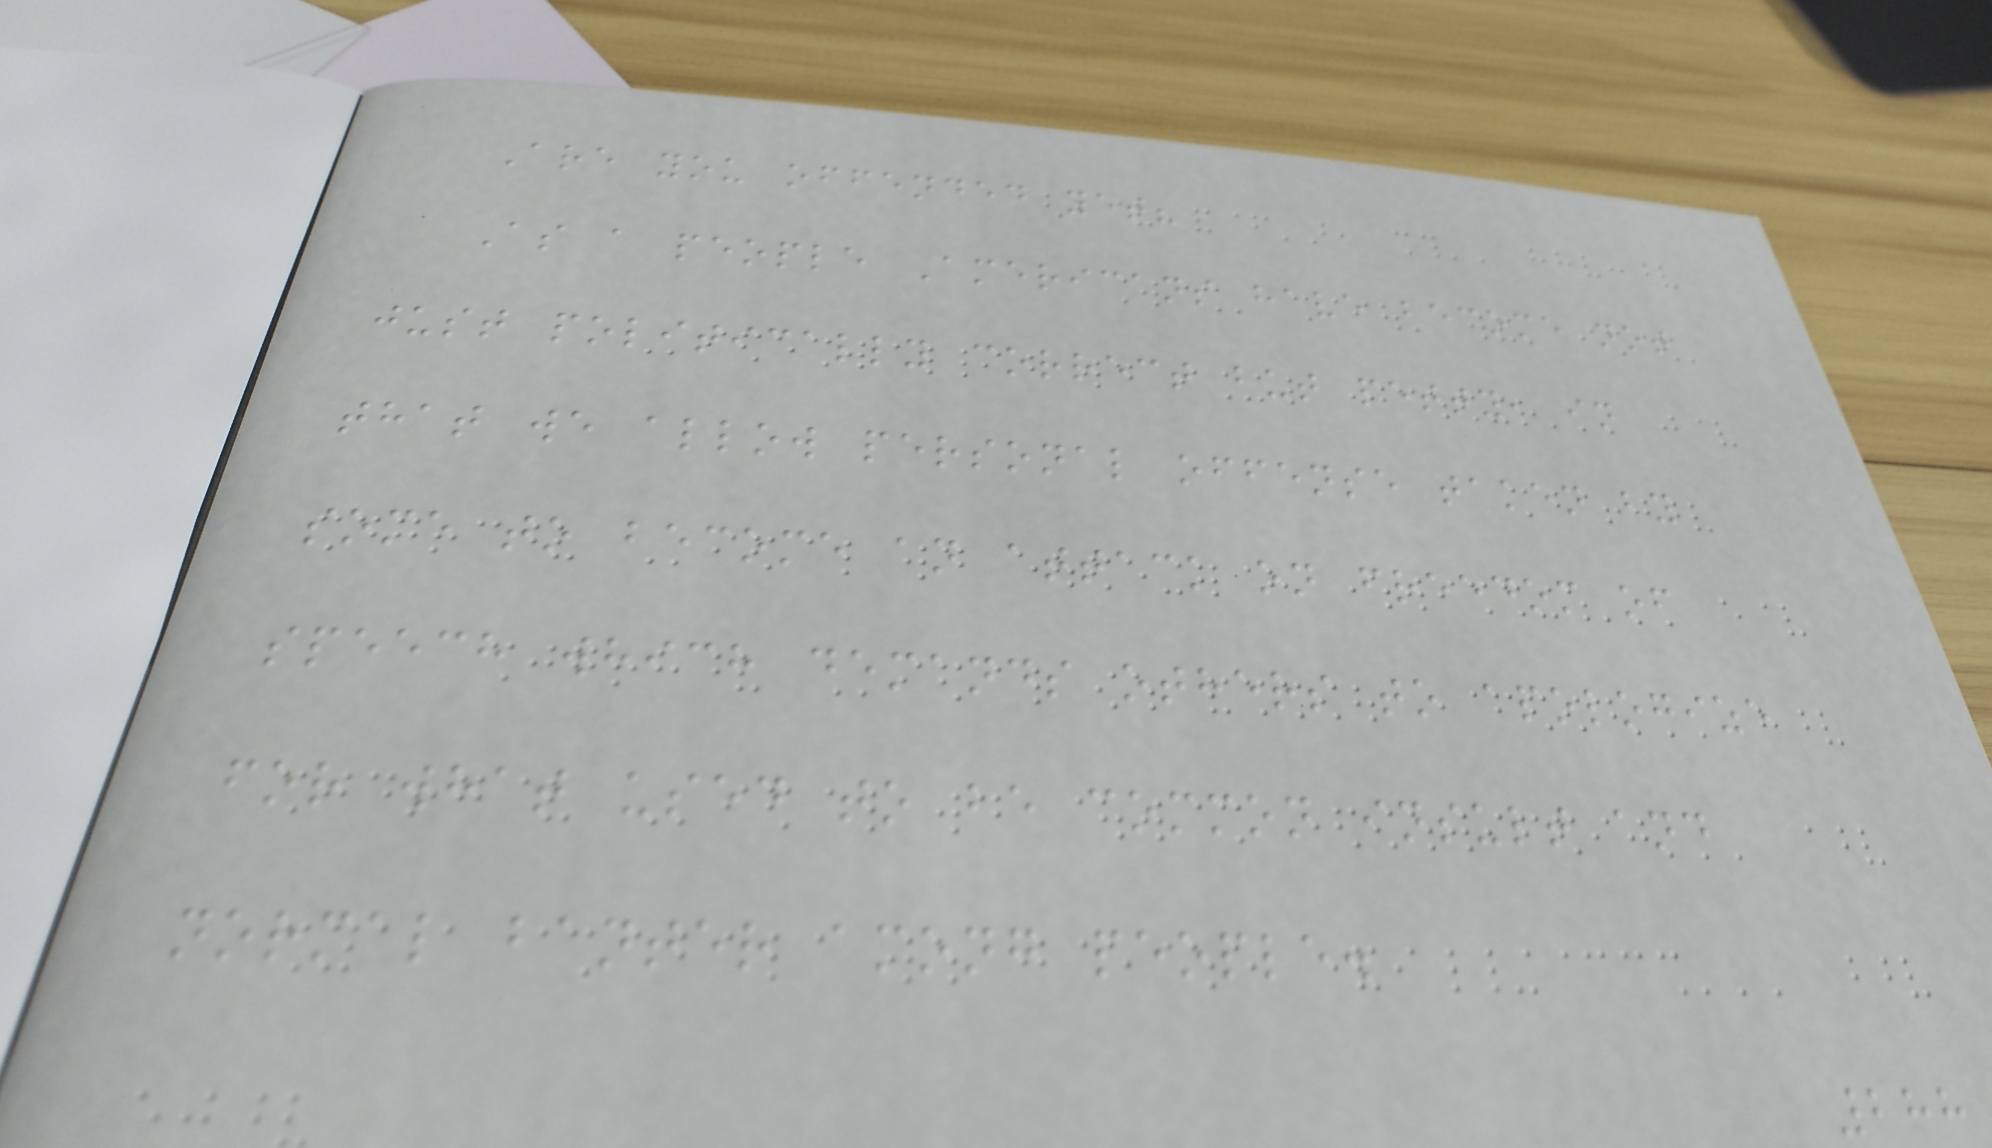Are you offended yet?
As a people Americans have become not
just politically correct but petty, in
that we allow personal offense taken by
some to become an attack on freedom of
speech which demands others to apologize
for what used to be common insult and
normal banter among people.
288
